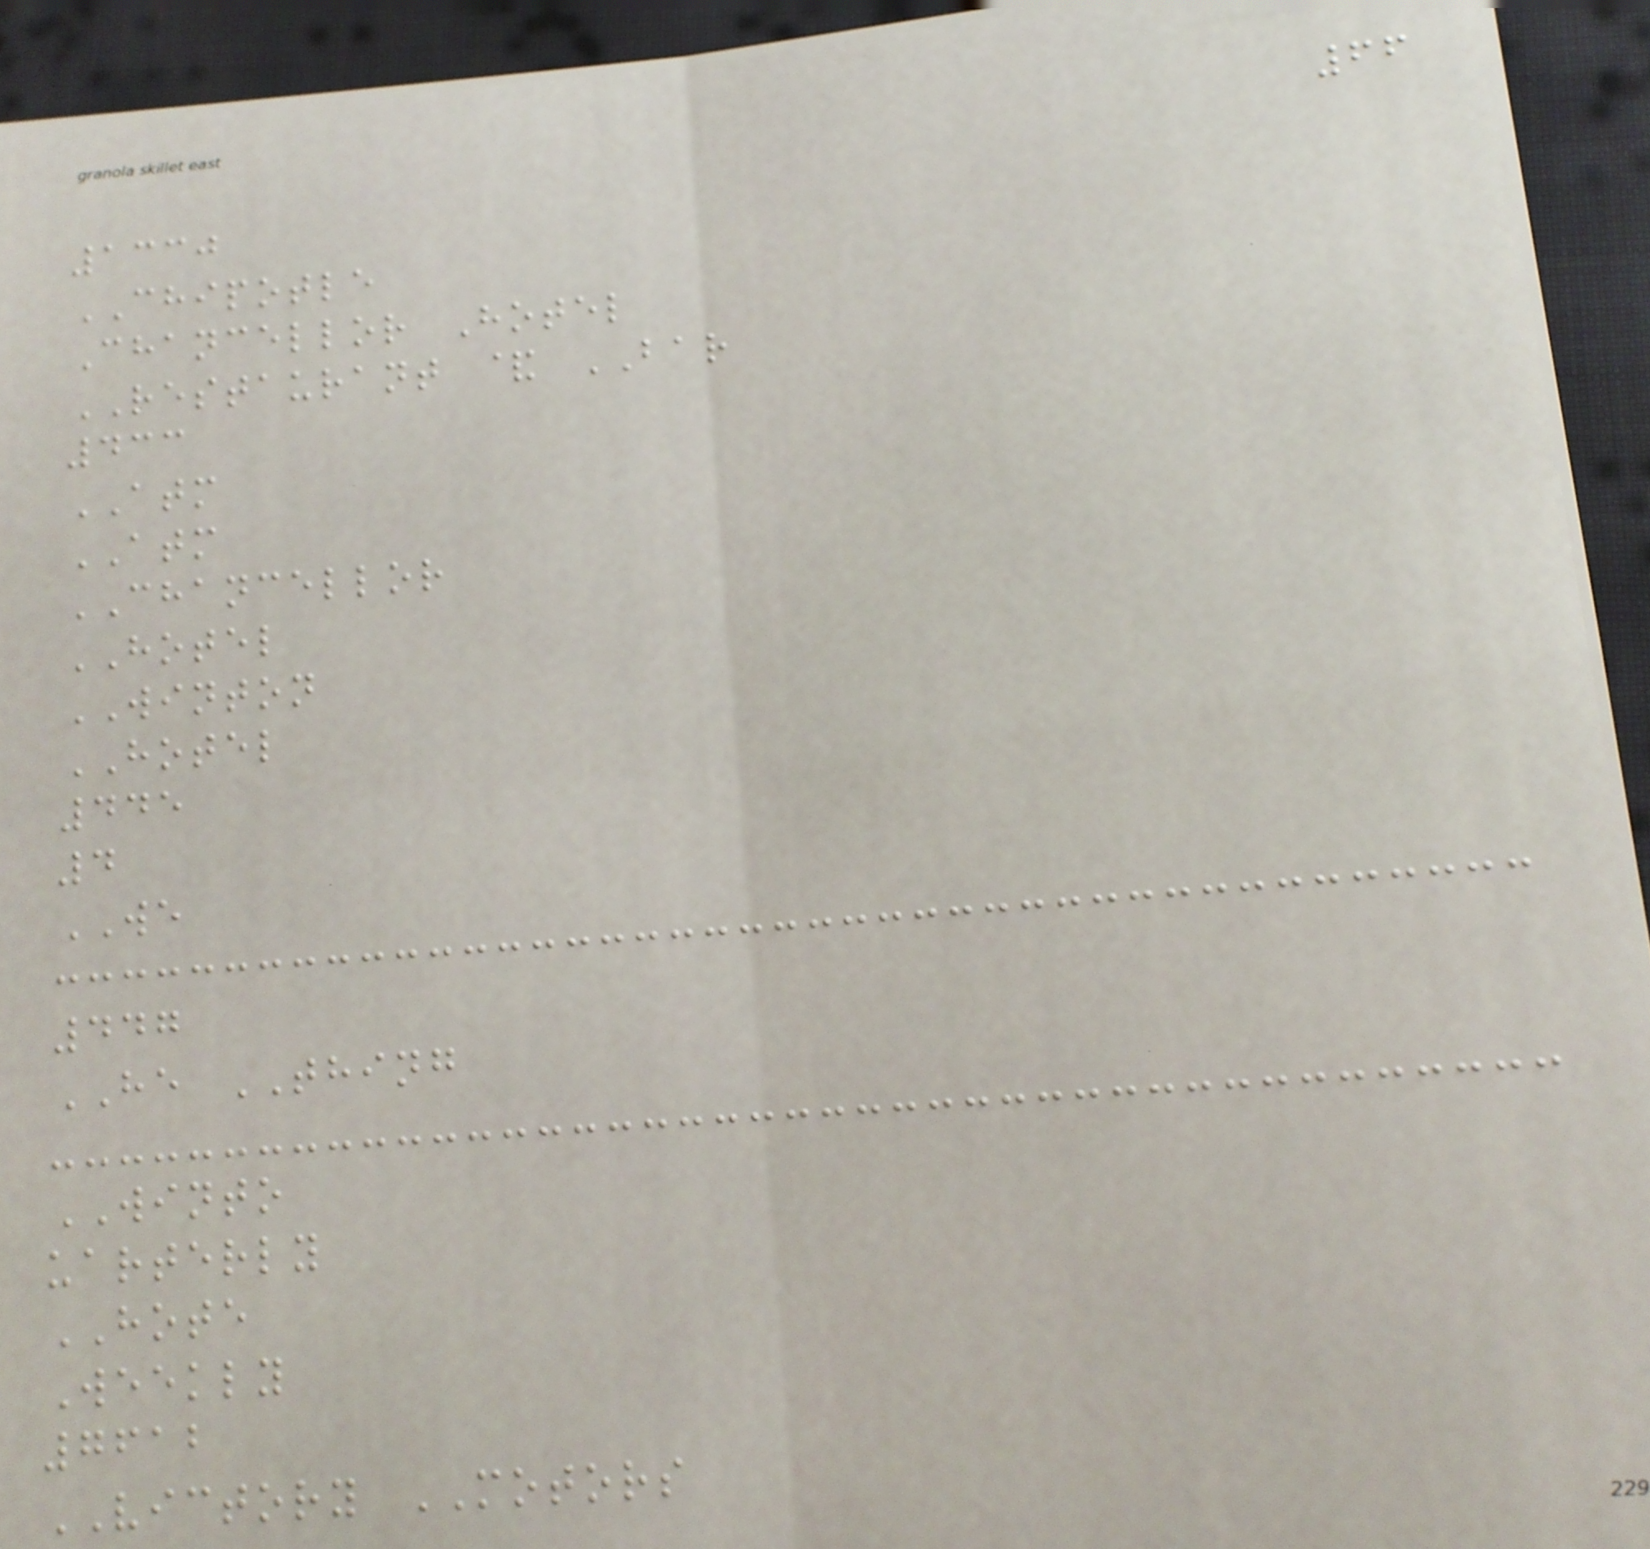66
1330
CHIPOTLE
Chancellor Hotel
RESTAURANT & BAR
433
ATM
ATM
CHANCELLOR
HOTEL
WINTON
HOTEL
445
4
WE
447
HE THING
WINTO
uarterly
HOTE
Weekly
7612
VICTORY MOTORS
